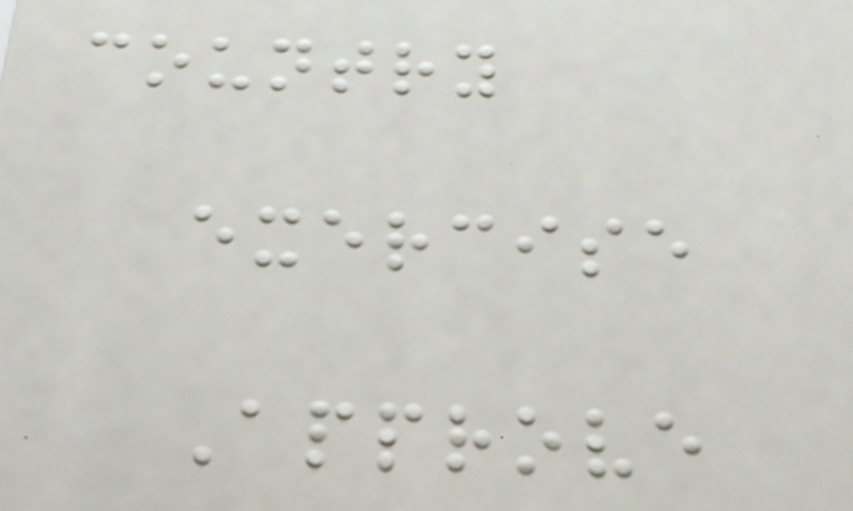country
exercise
Approve
